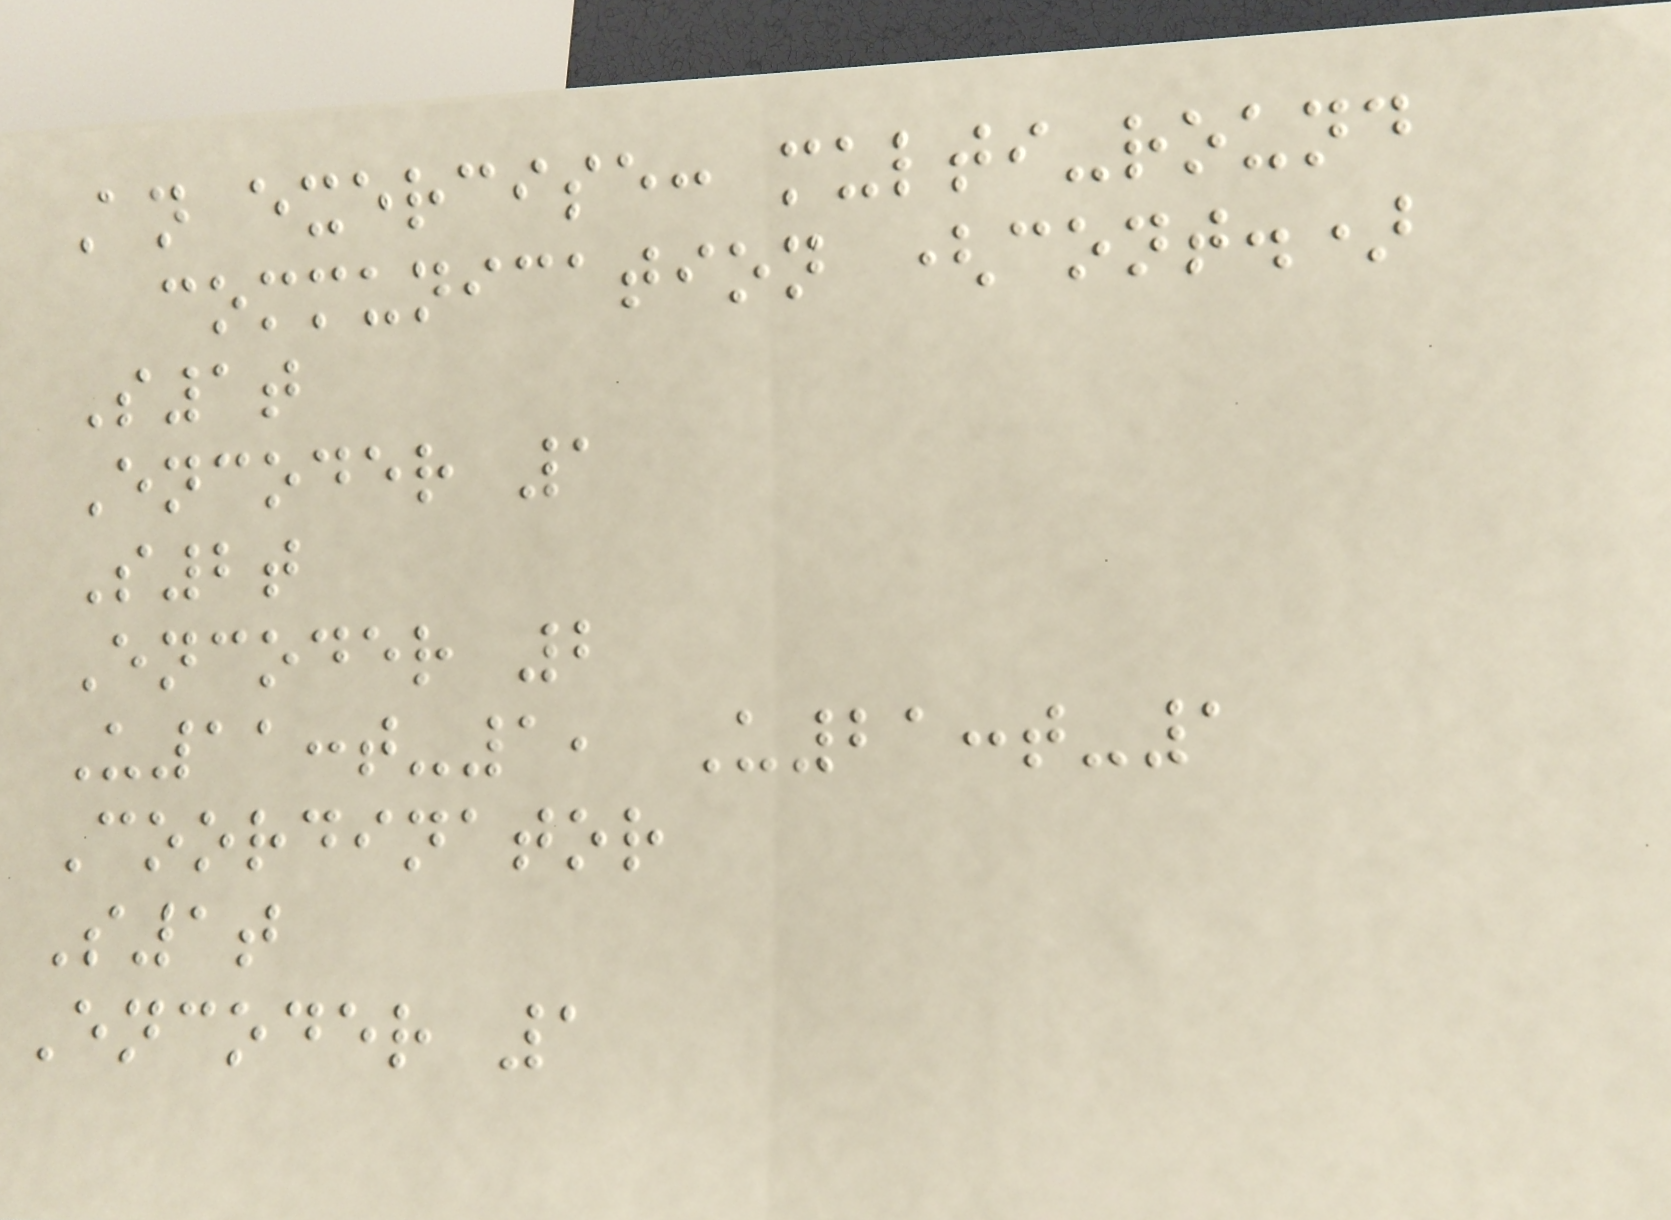An exercise: multi-round
communication (cont.)
S1t
Encoder 1
S2t
Encoder 2
U11:t-1, U21:t-1
Coordinator
S1t
Encoder 1
